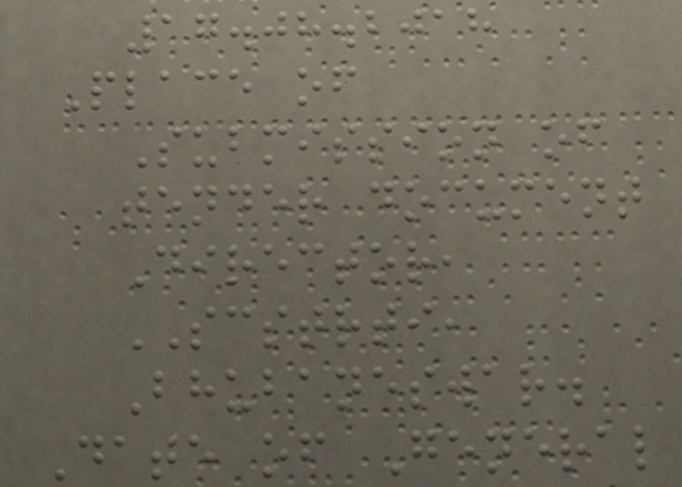17.08.2018
Place of
Submission of
tender document
Director,
SCSTRTI,
Bhubaneswar.
Date of General
